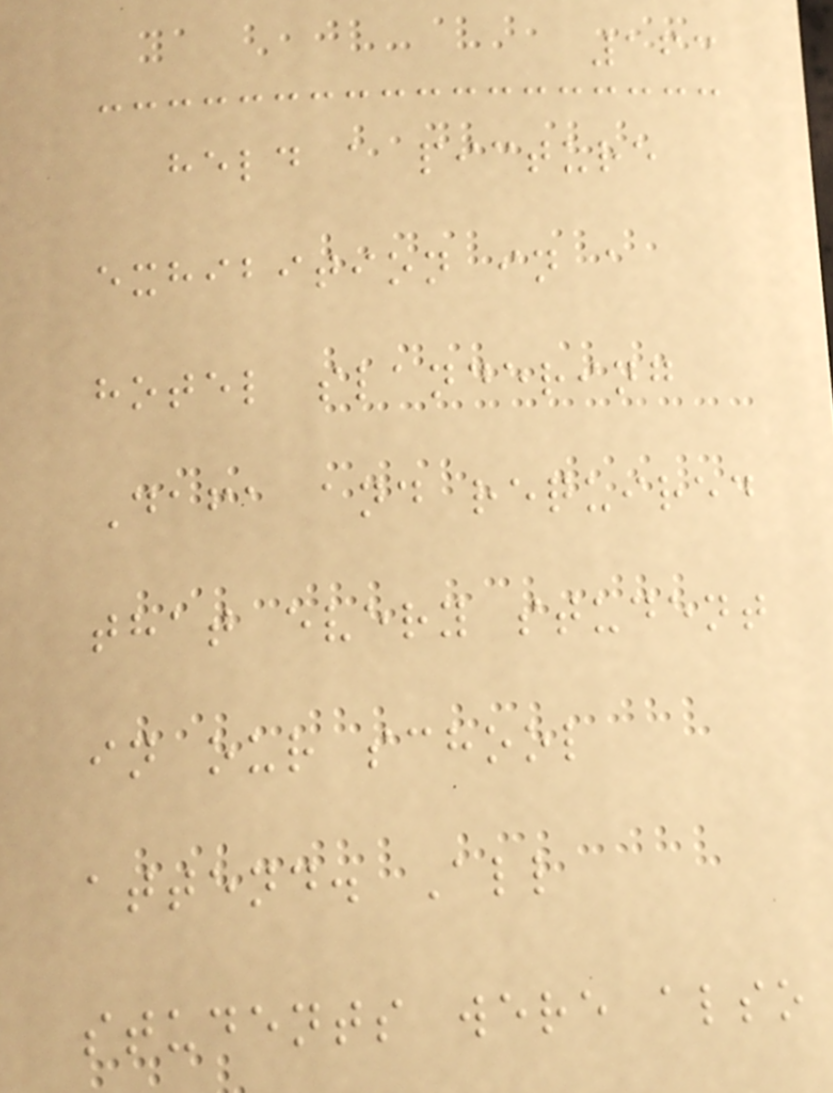163
held a picture
exhibition in a
hotel slandering
Dafa and required
that every student
in our school
attend. All
students were also
